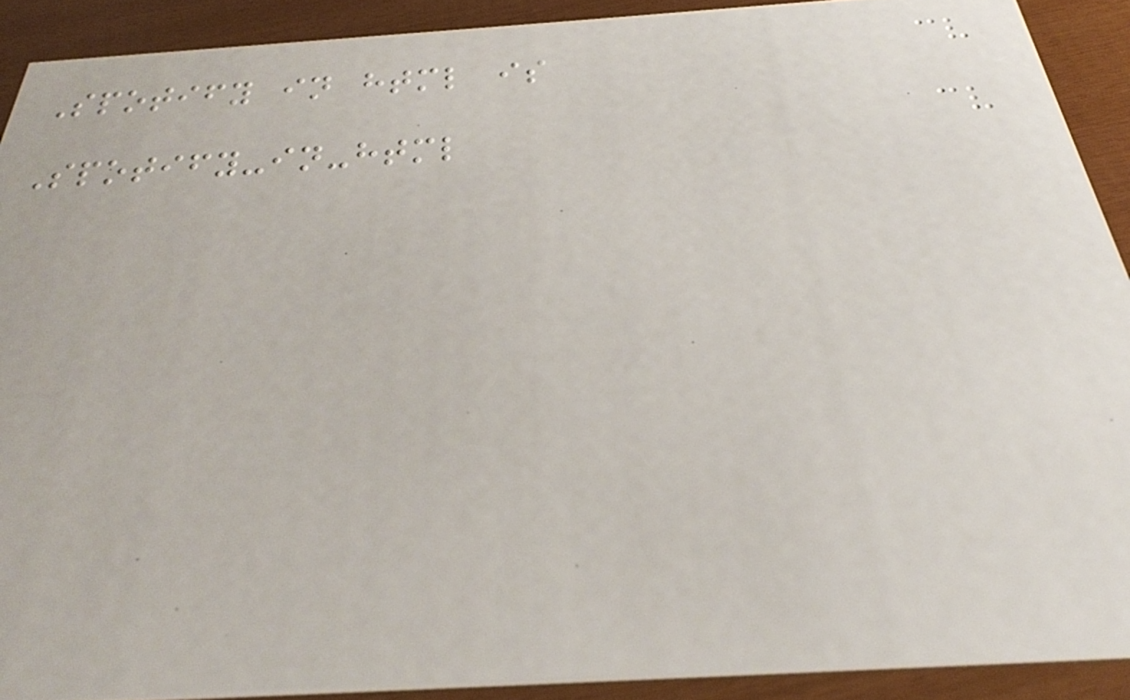Spotify in html is
Spotify-in-html
